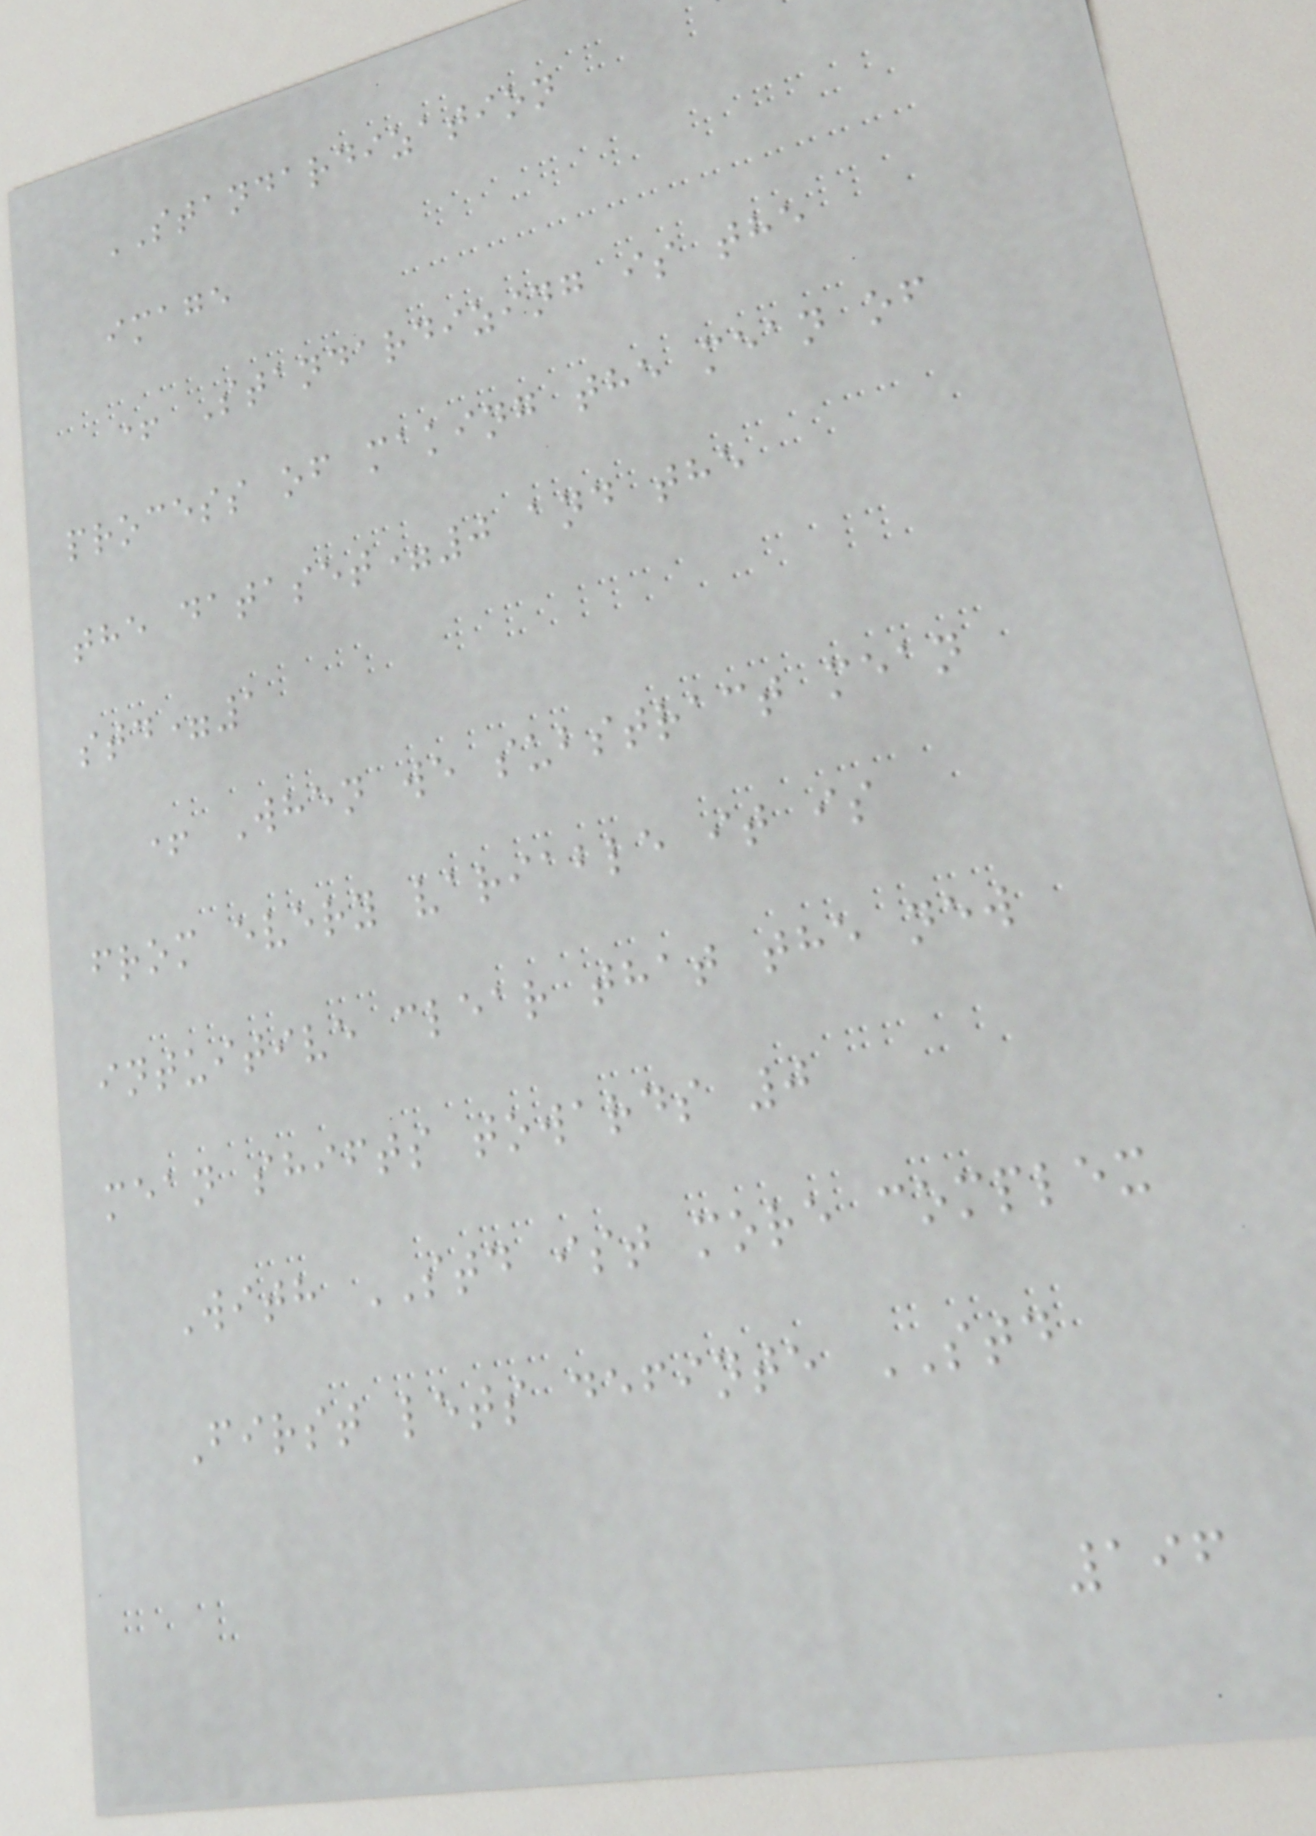STANDARDIZATION
image
+ Standardizing is the
process of making the mean of
the dataset=0 and the
std=1
+ When we substract mean
from every variable it is
intuitive clear that the new
mean shifts towards 0
With STD ist more complex
First lets definte STD
196
